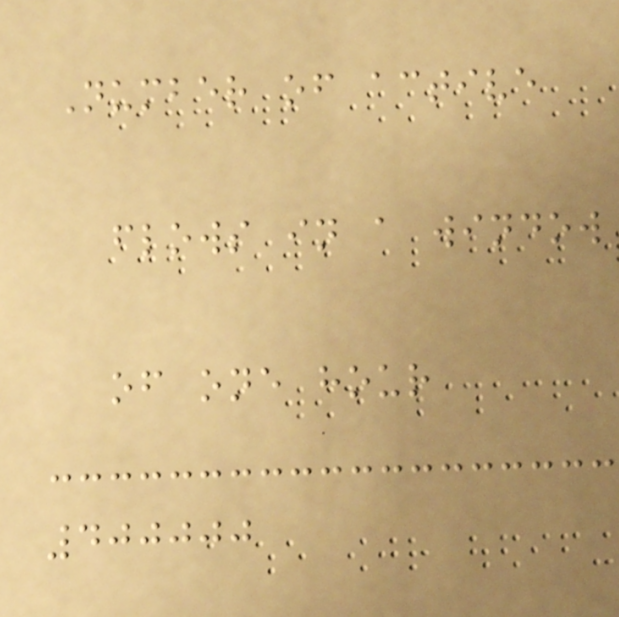Number of active
flows in a window
of one hour
400000
